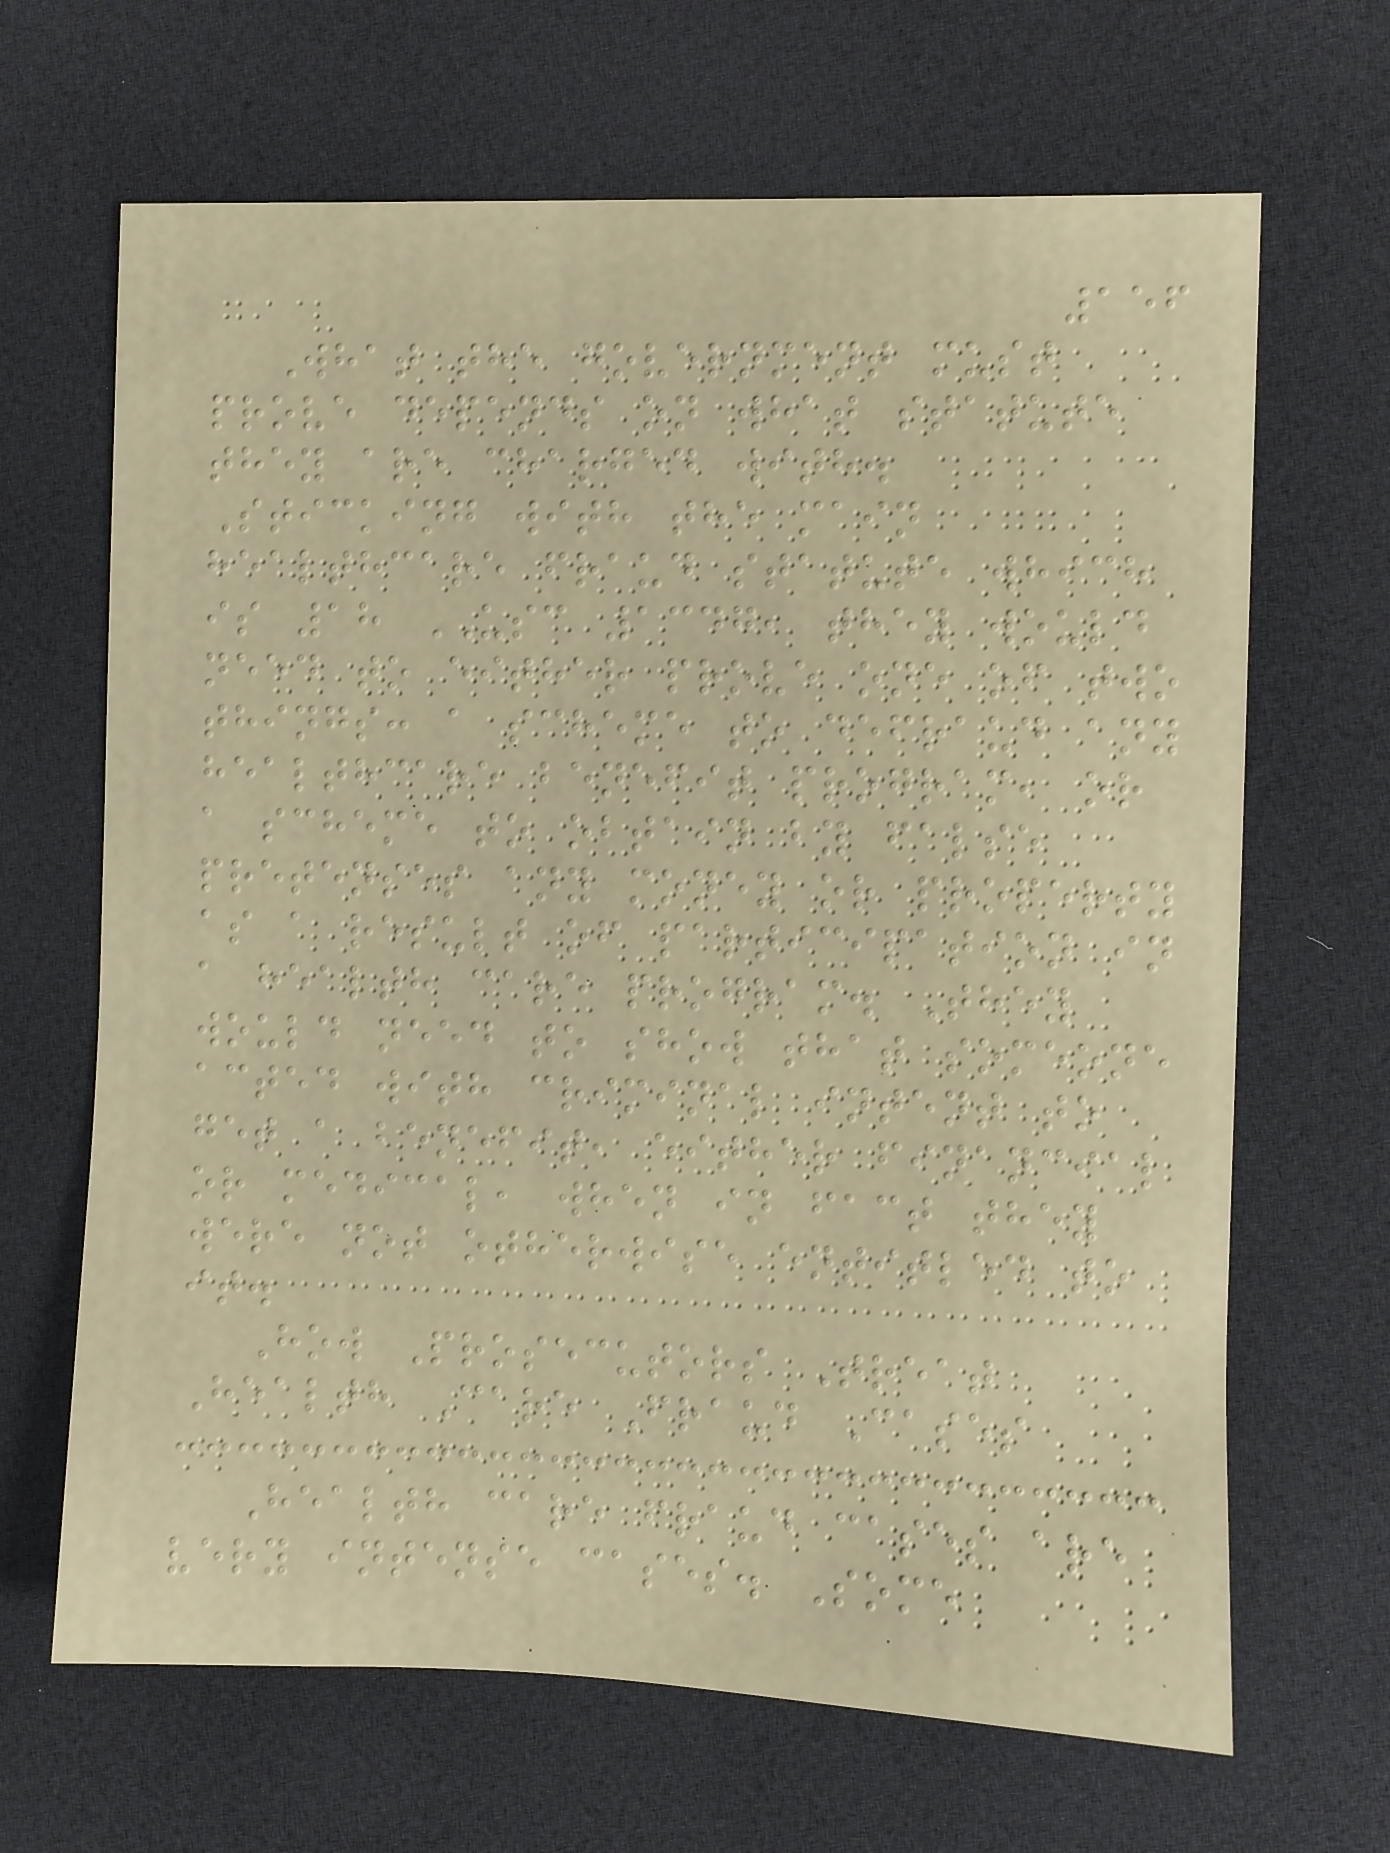156
What the government must
prove depends on what statute
they are charged with.
Sticking with the main
healthcare fraud statute which
is 18 USC 1347, they would
need to either prove one of two
things: a scheme to defraud any
healthcare benefit program, or
a scheme to obtain by false
pretenses any money or property
as a result of participation in
a health care program. They
would need to show that someone
acted with criminal intent to
get a benefit, either financial
or medical, when in fact they
were not otherwise entitled to
it.
How Prosecutors Treat
Health Care Fraud Cases
Health care fraud cases are
very intense cases. Some
